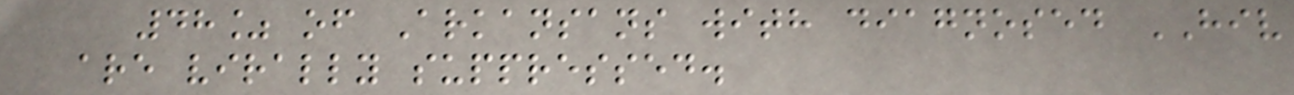48% of Arkansans with diagnosed HIV
are virally suppressed.
